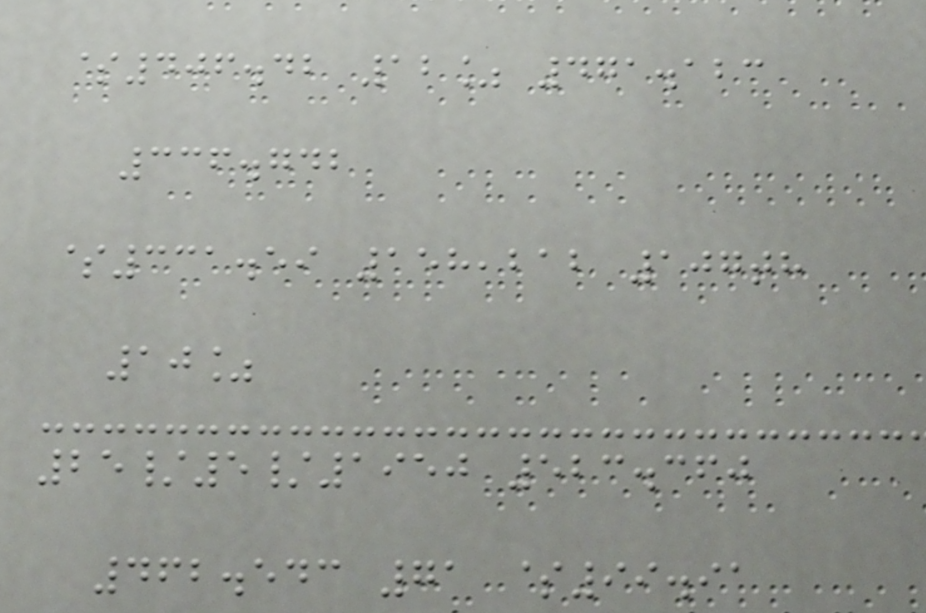$406.42 12% 471.123
336.742
$331.59 158,212 107th
10%
25/5/1950 523.360
462.543 71 $99.91
